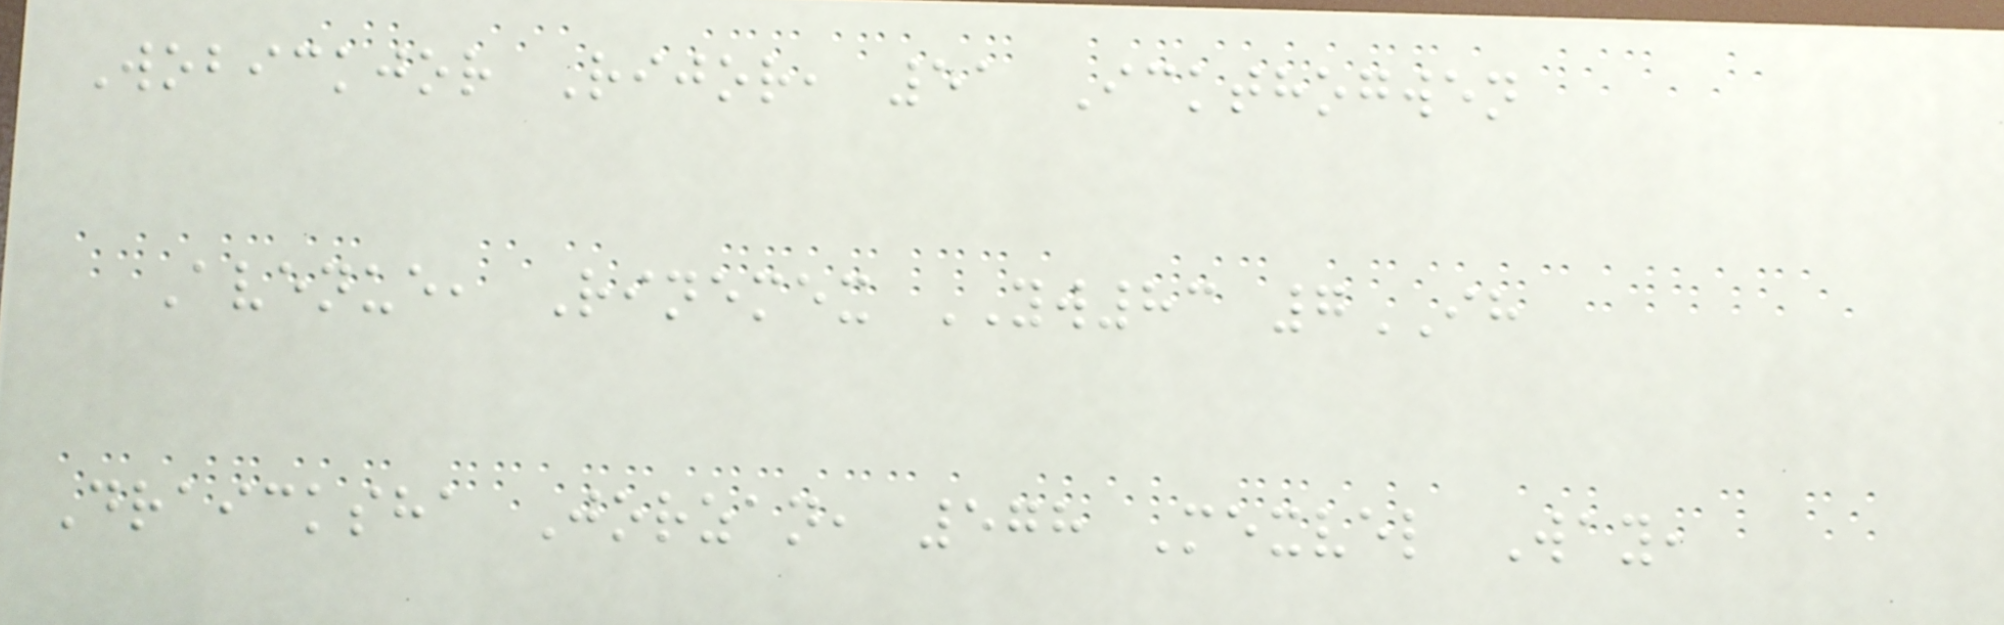Wobickjor Rijor, 51 Ickthogwen
Avenue, Rinemex YW83 7IH
Draicksha Jorzan, 578 Mexvel Way,
